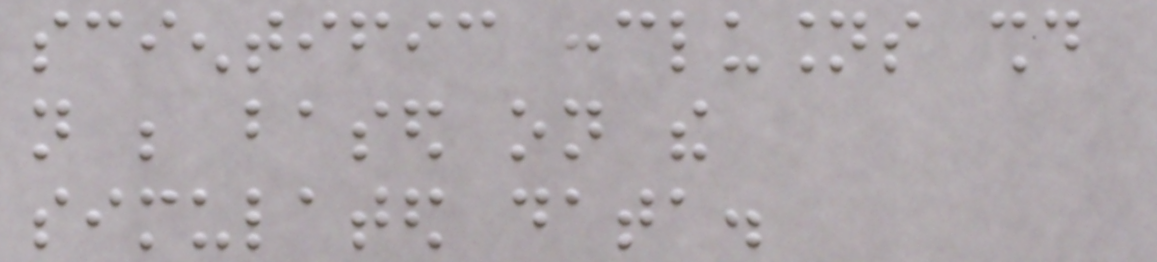scientific conclusions should
not be based on the
simulated data.
